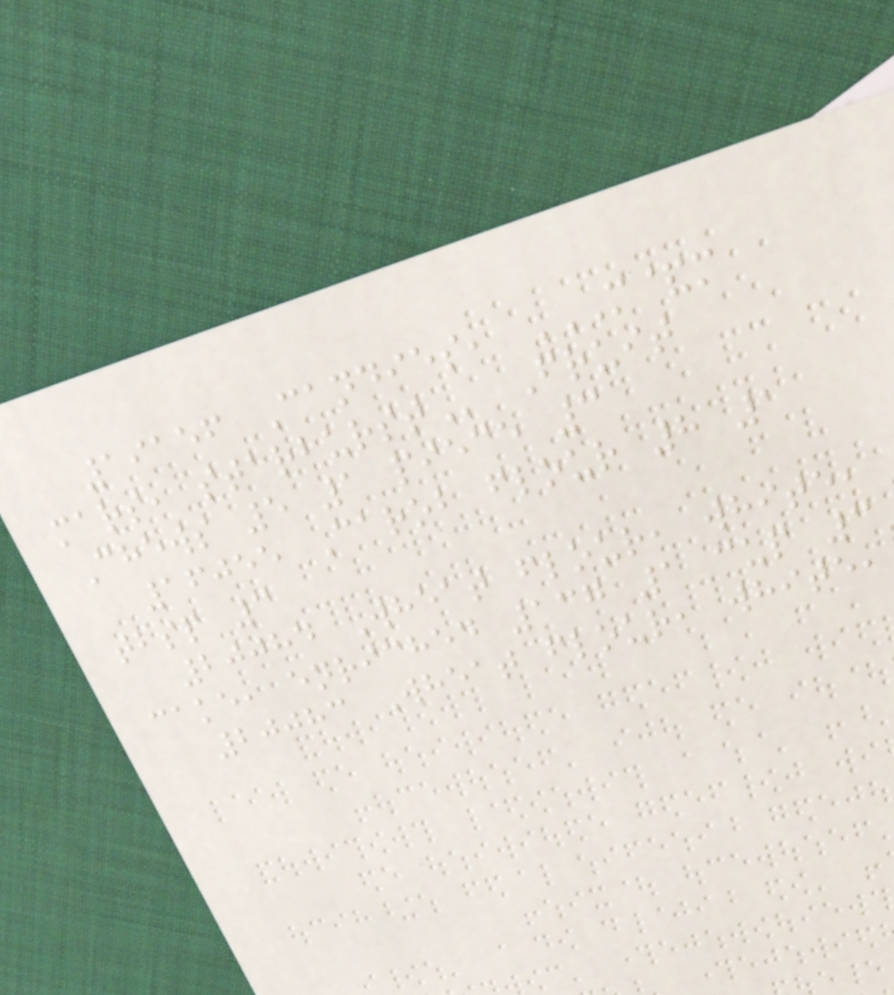19156 Candies, M&M
MARS, STARBURST Fruit
Chews 5 1 piece 3
16055 Carob flour 8 1
tbsp 3
20084 Wheat flour, white,
cake, enriched 137 1 cup 3
20083 Wheat flour, white,
